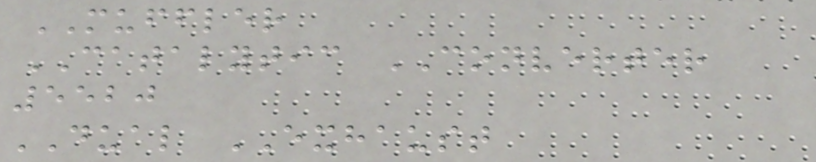MUFFLER
CATALYTIC CONVERTER
5520
DUAL EXHAUST
